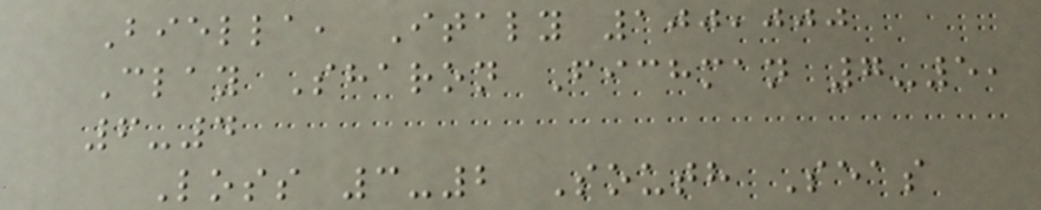Biella, Italy 100,000
Clay Sharon Fichman 7-5,
6-4
Loss 3-2 South Seas
